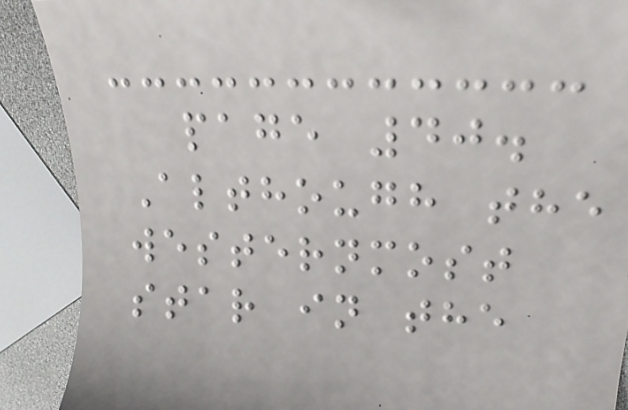page 40.
Although the
westernmost
star in the
